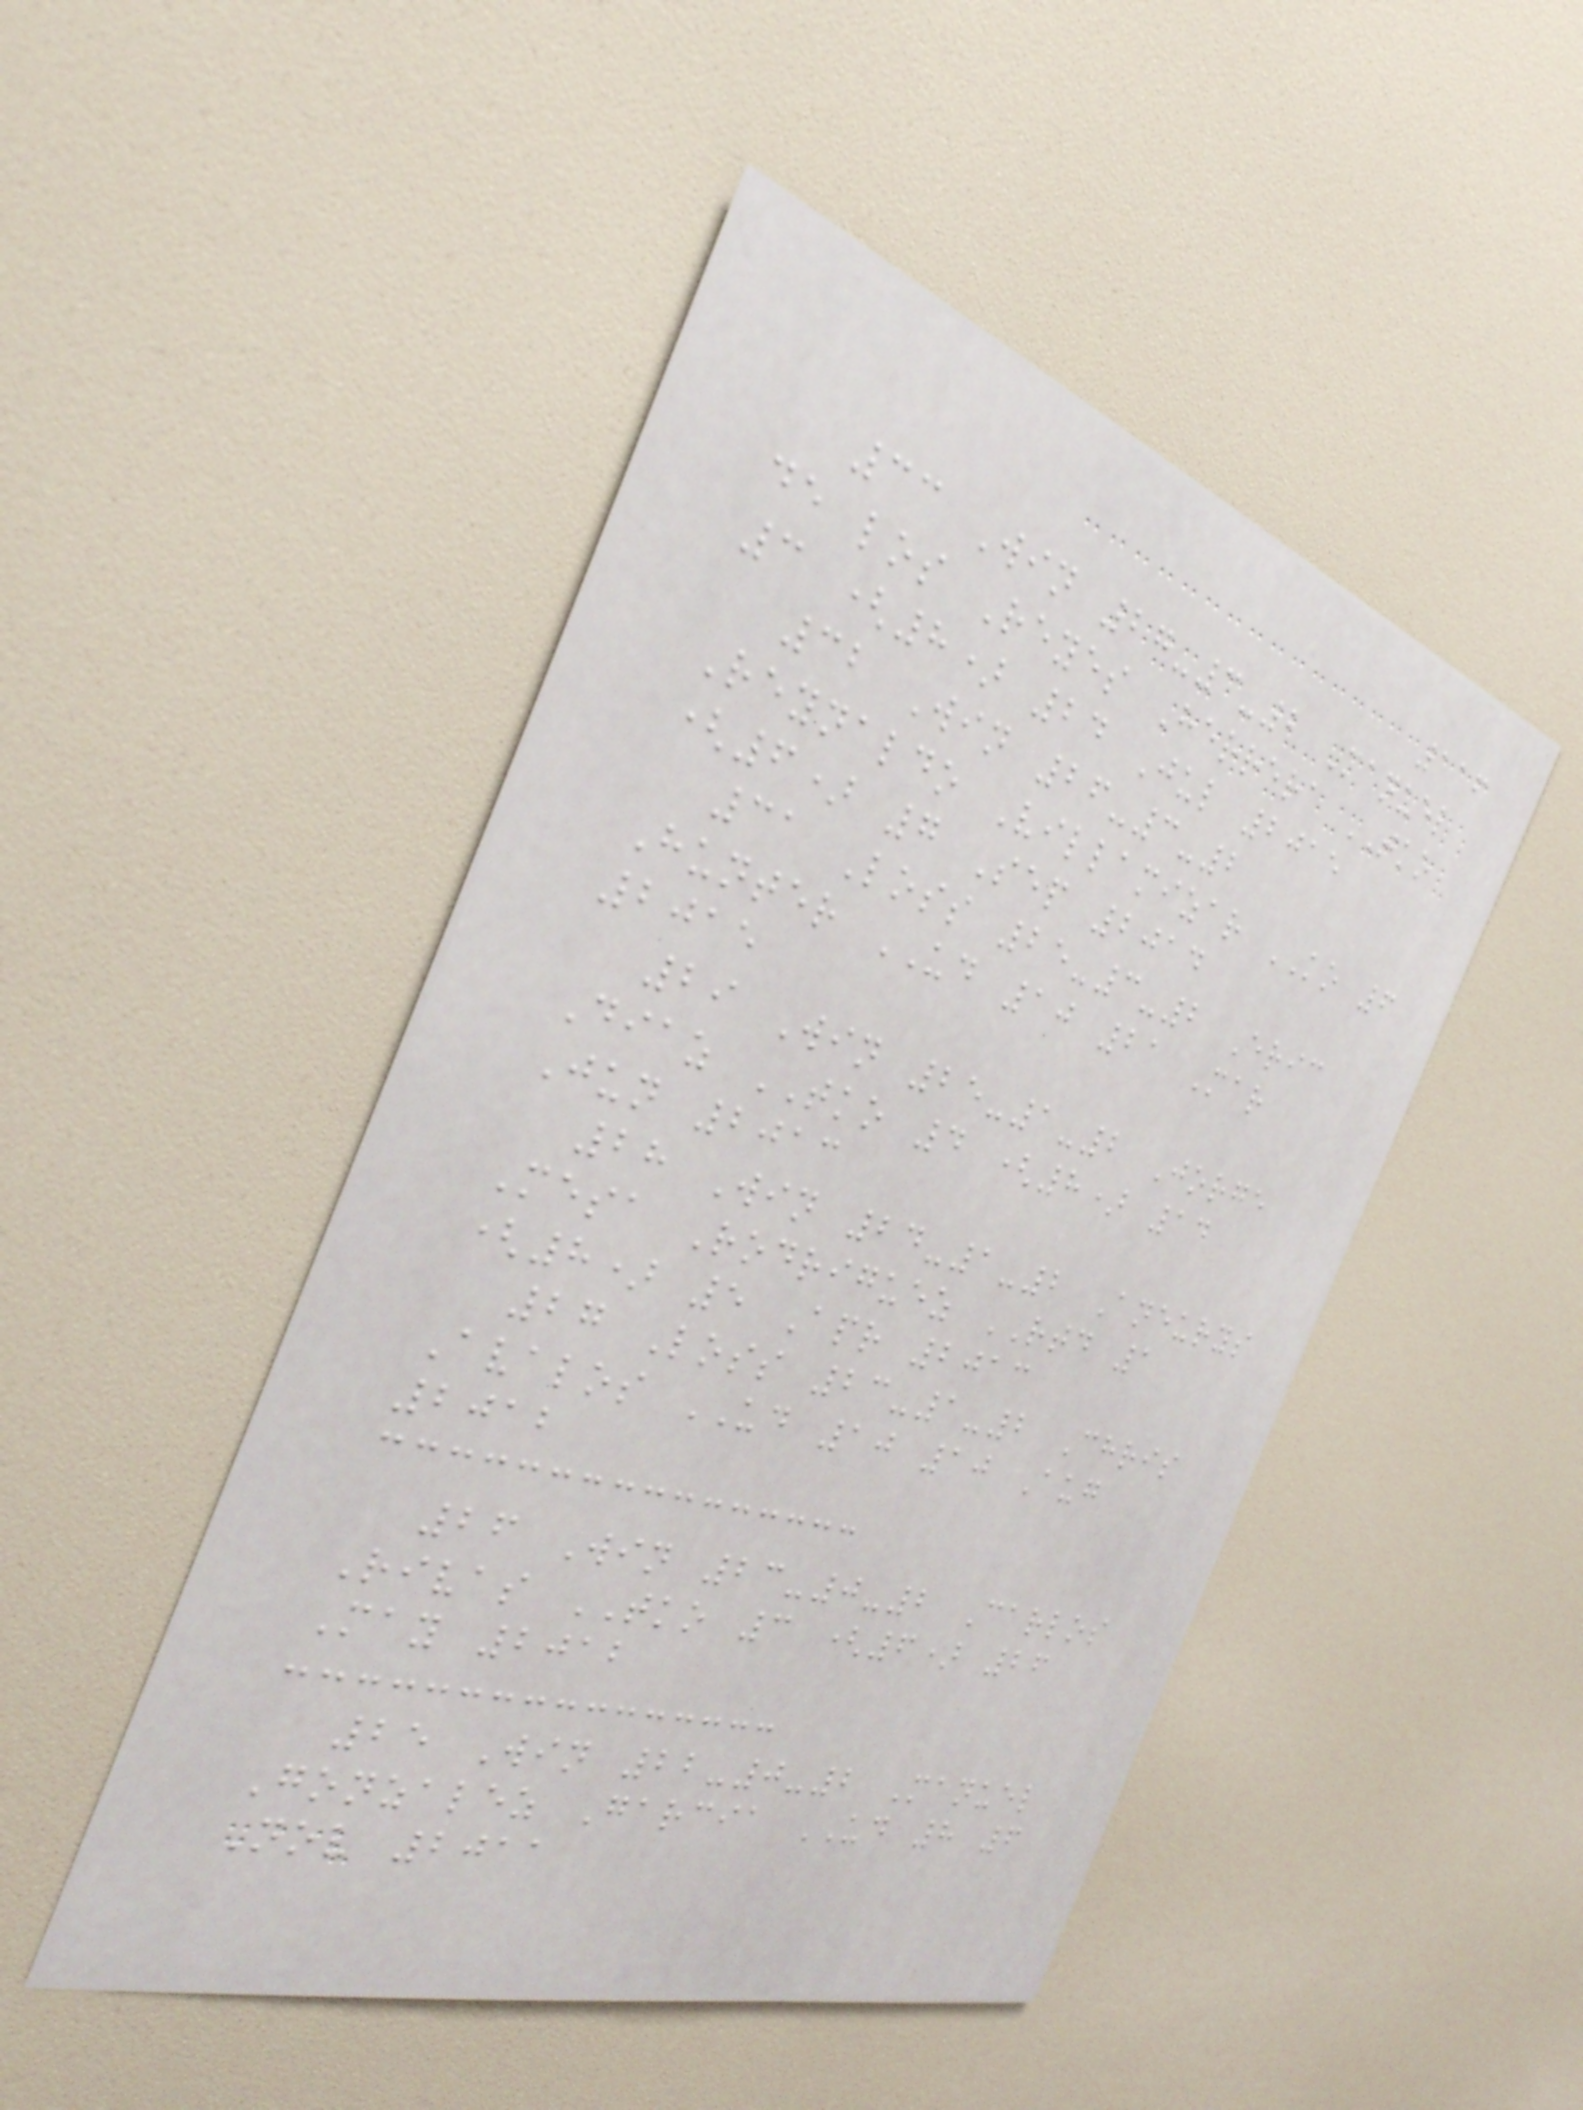116
33 Win 27-3-2 Manuel
de los Reyes Herrera TKO
3 (8) 24 Jul 2015
32 Win 26-3-2
Reynaldo Villamizar KO 6
(6) 7 Sep 2014
31 Loss 25-3-2 Eric
Hunter UD 10 21 Mar
2015
29 Win 25-1-2 Jorge
Diaz TKO 4 (8) 14
Jun 2013
28 Win 24-1-2 Aneurys
Mesa Rodriguez RTD 1
(8) 5 Apr 2013
27 Loss 23-1-2 Chris
Avalos UD 10 10 Aug
2012
26 Win 23-0-2 Carlos
Rivas TKO 3 (6) 26
May 2012
25 Win 22-0-2 Manuel
Gonzalez Garcia UD 8 6
Nov 2011
